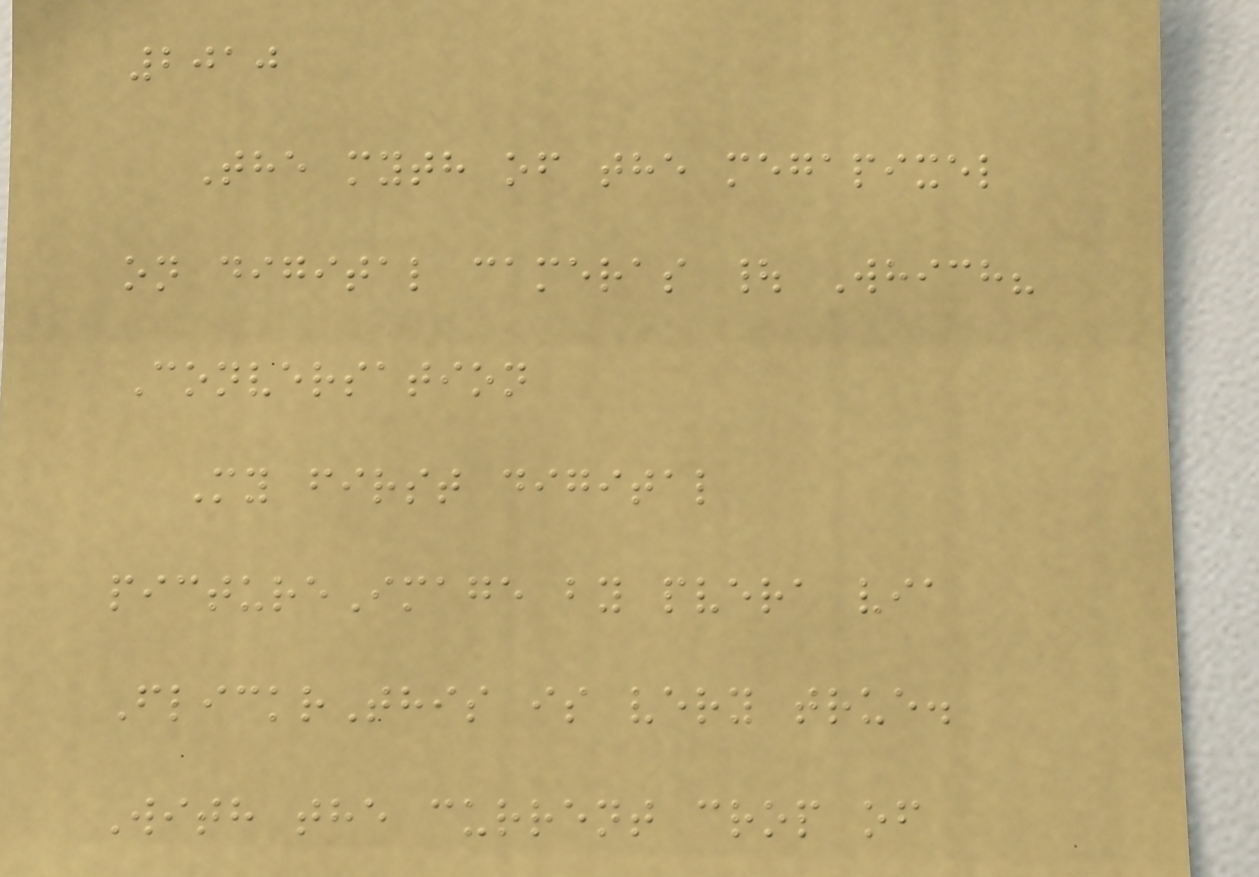2010
The myth of the megapixel
on digital cameras | Which?
Conversation
My first digital
pictureImage by pvera via
FlickrThis is very true.
With the current crop of
